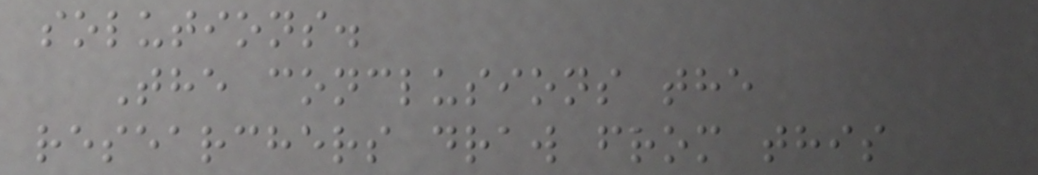solutions.
The conclusions the
researchers draw from this
